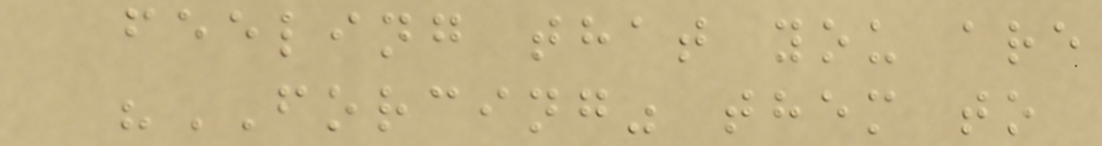feeling that you are
"FORCING" them to
